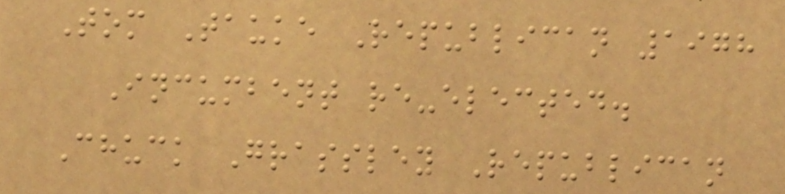Tom Tauke Republican 1978
Incumbent re-elected.
Chuck Grassley Republican
